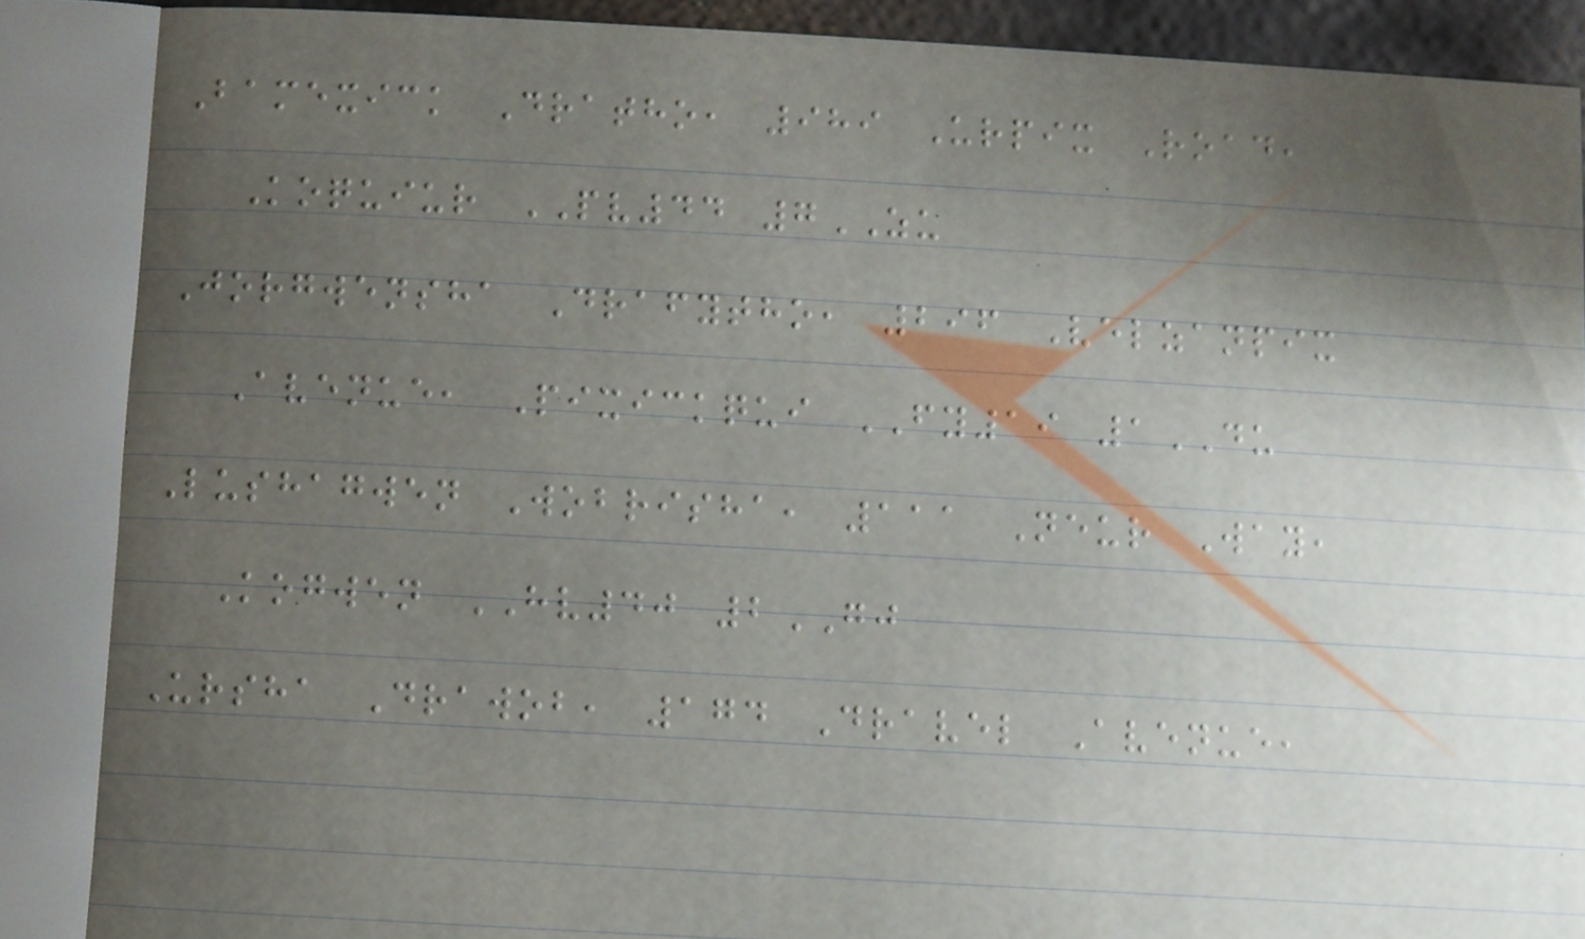Bamexick Dratho, 989 Urpix Road,
Koquiur PV44 7ZU
Jorgwensha Drafytho, 296 Velzanpix
Avenue, Pixickqui FY19 1DU
Lushagwen Wobrisha, 111 Neur Way,
Kogwen HV40 2GJ
Ursha Drawob, 174 Dravel Avenue,
